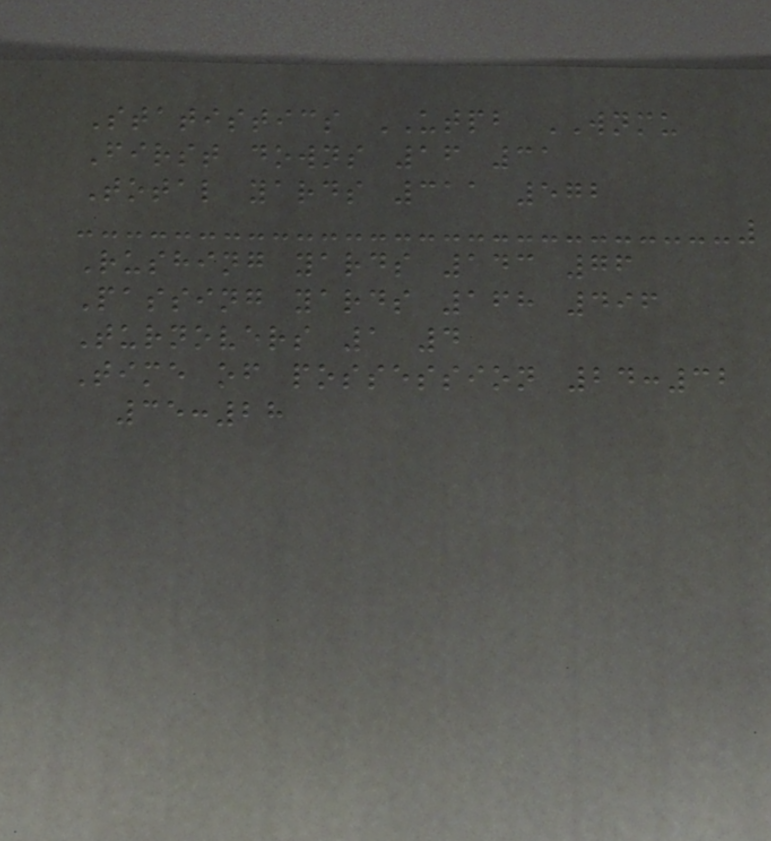Statistics UTPB WNMU
First downs 16 31
Total yards 311 572
Rushing yards 143 76
Passing yards 168 496
Turnovers 1 4
Time of possession 24:32
35:28
